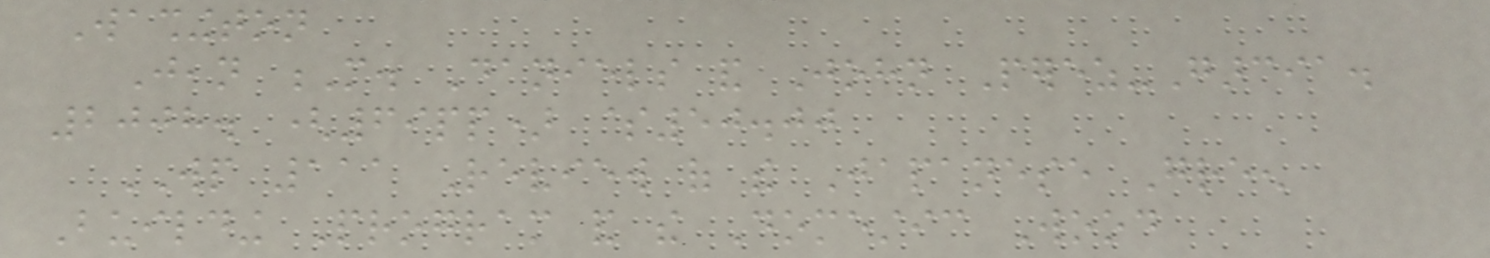Washington
Jean M. Daniels and John Perez-Garcia.
2008. (69pp) $50.00
WP 111 Review of the Japanese Green
Building Program and the Domestic Wood
